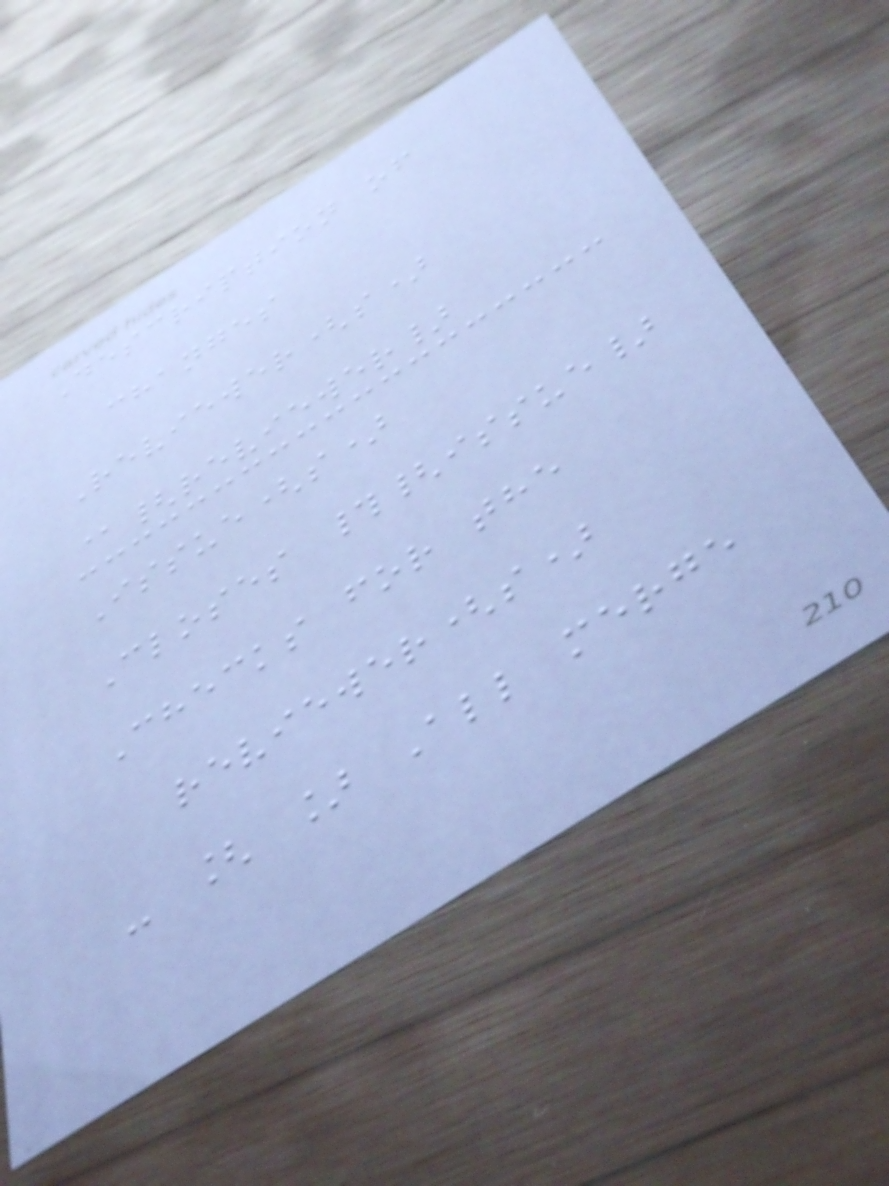Description of
changes
Reviewer(s)
@{reviewer}
Issue(s)
Closes #{issue}
Checks for the
reviewer(s)
- [ ] All merge
